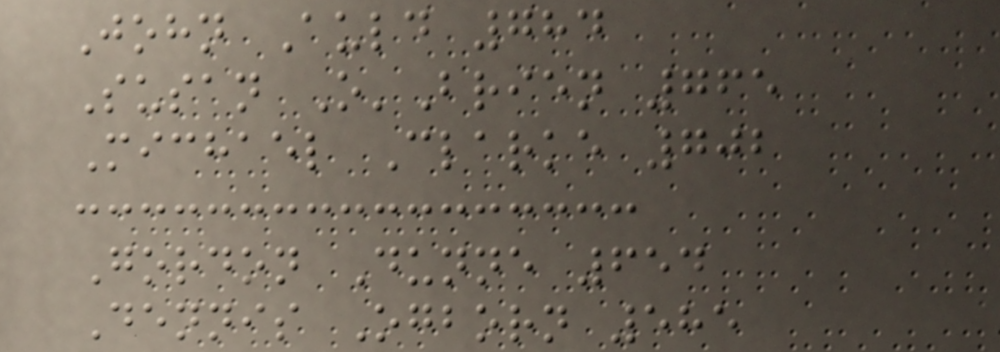John Auld 784
Susan O'Brien 765
Michael Clarke 702
Gordon Dunne 654
Dennis Ogborn 585
